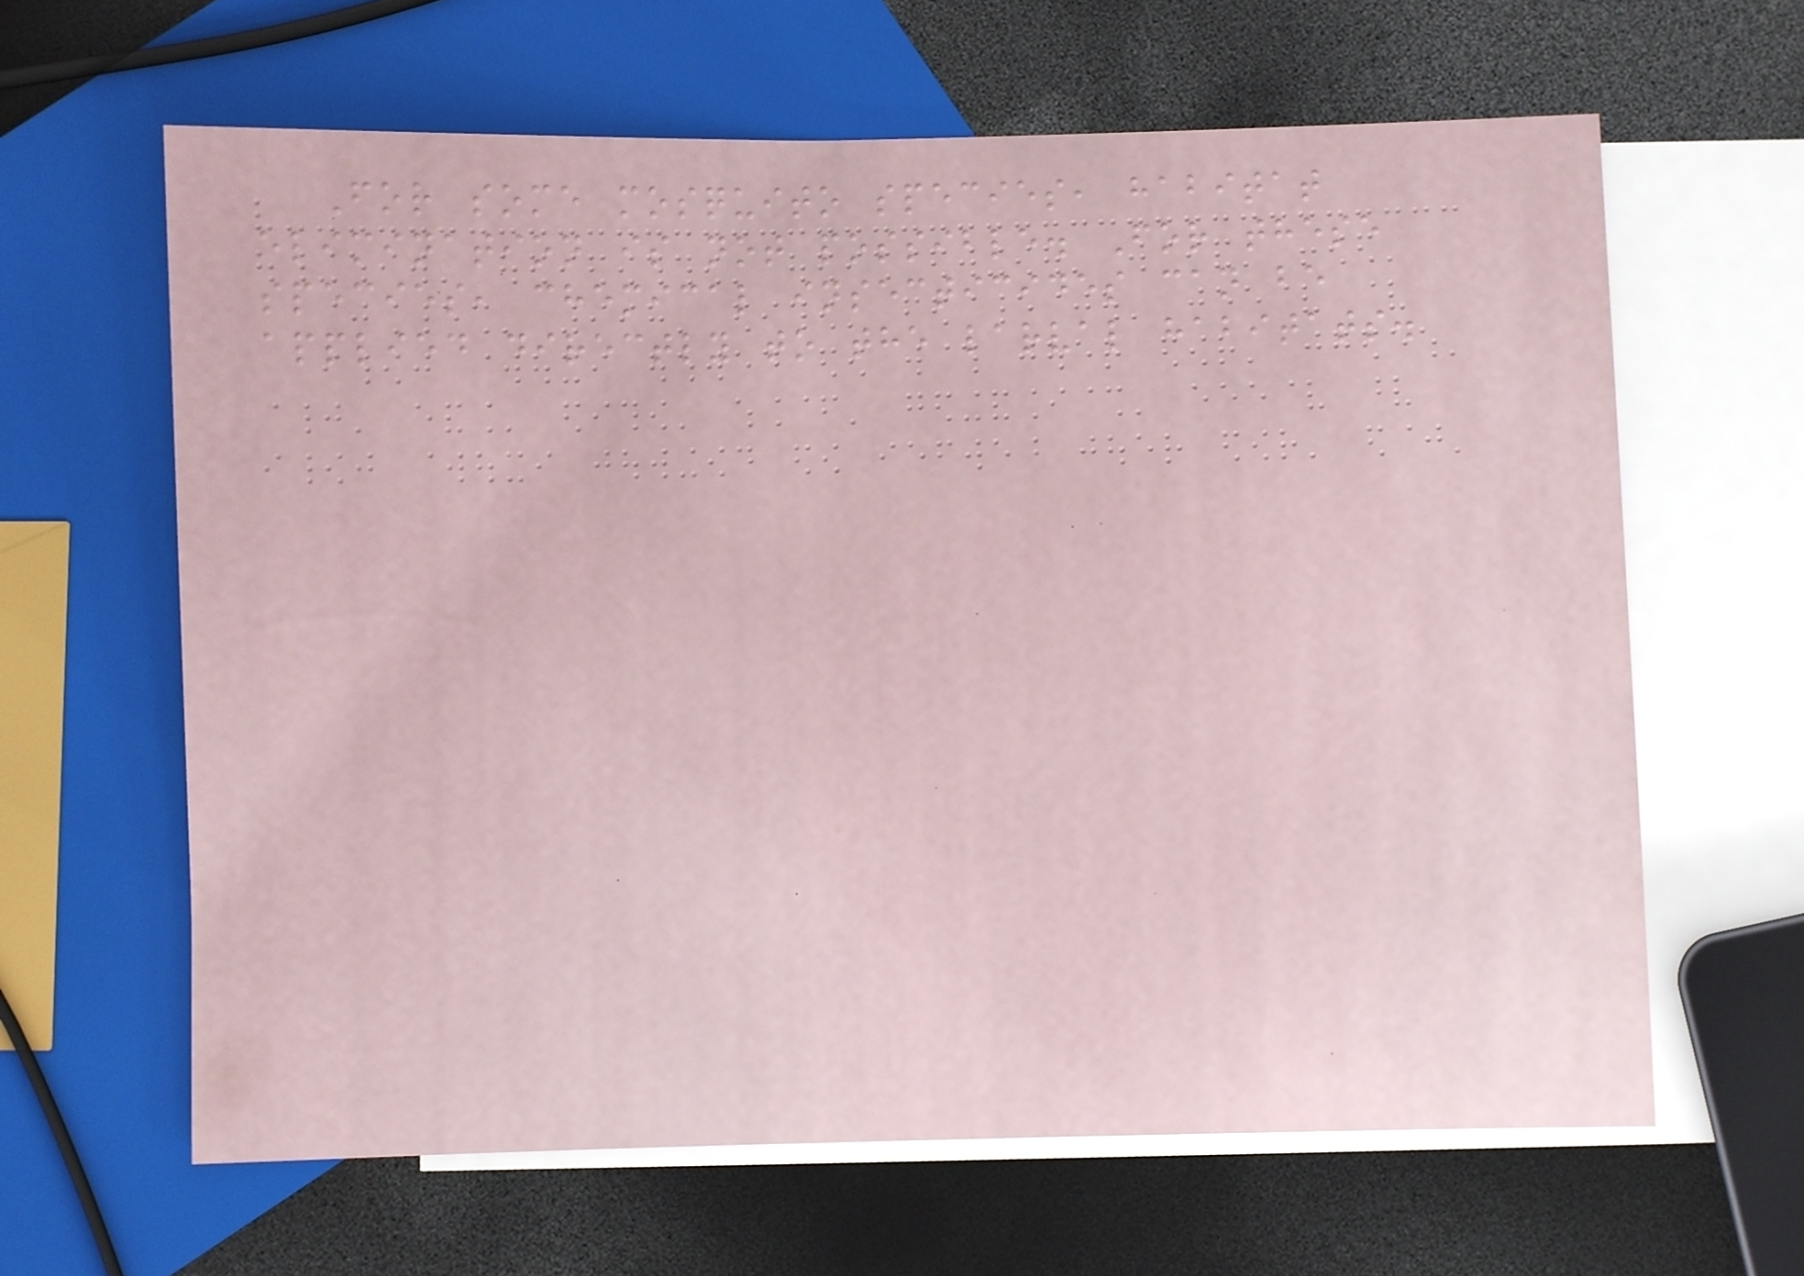For some mosquito species, habitat
elimination is not possible. For these
species, chemical insecticides can be
applied directly to the larval habitats.
